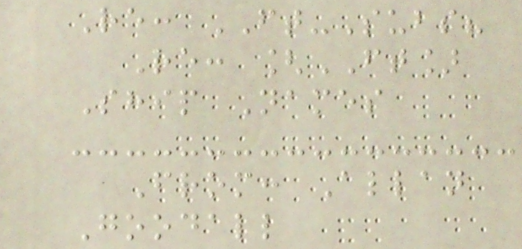Re: FT-Subs?
Re: [FT]
Ship Names
From: Allan
Goodall
